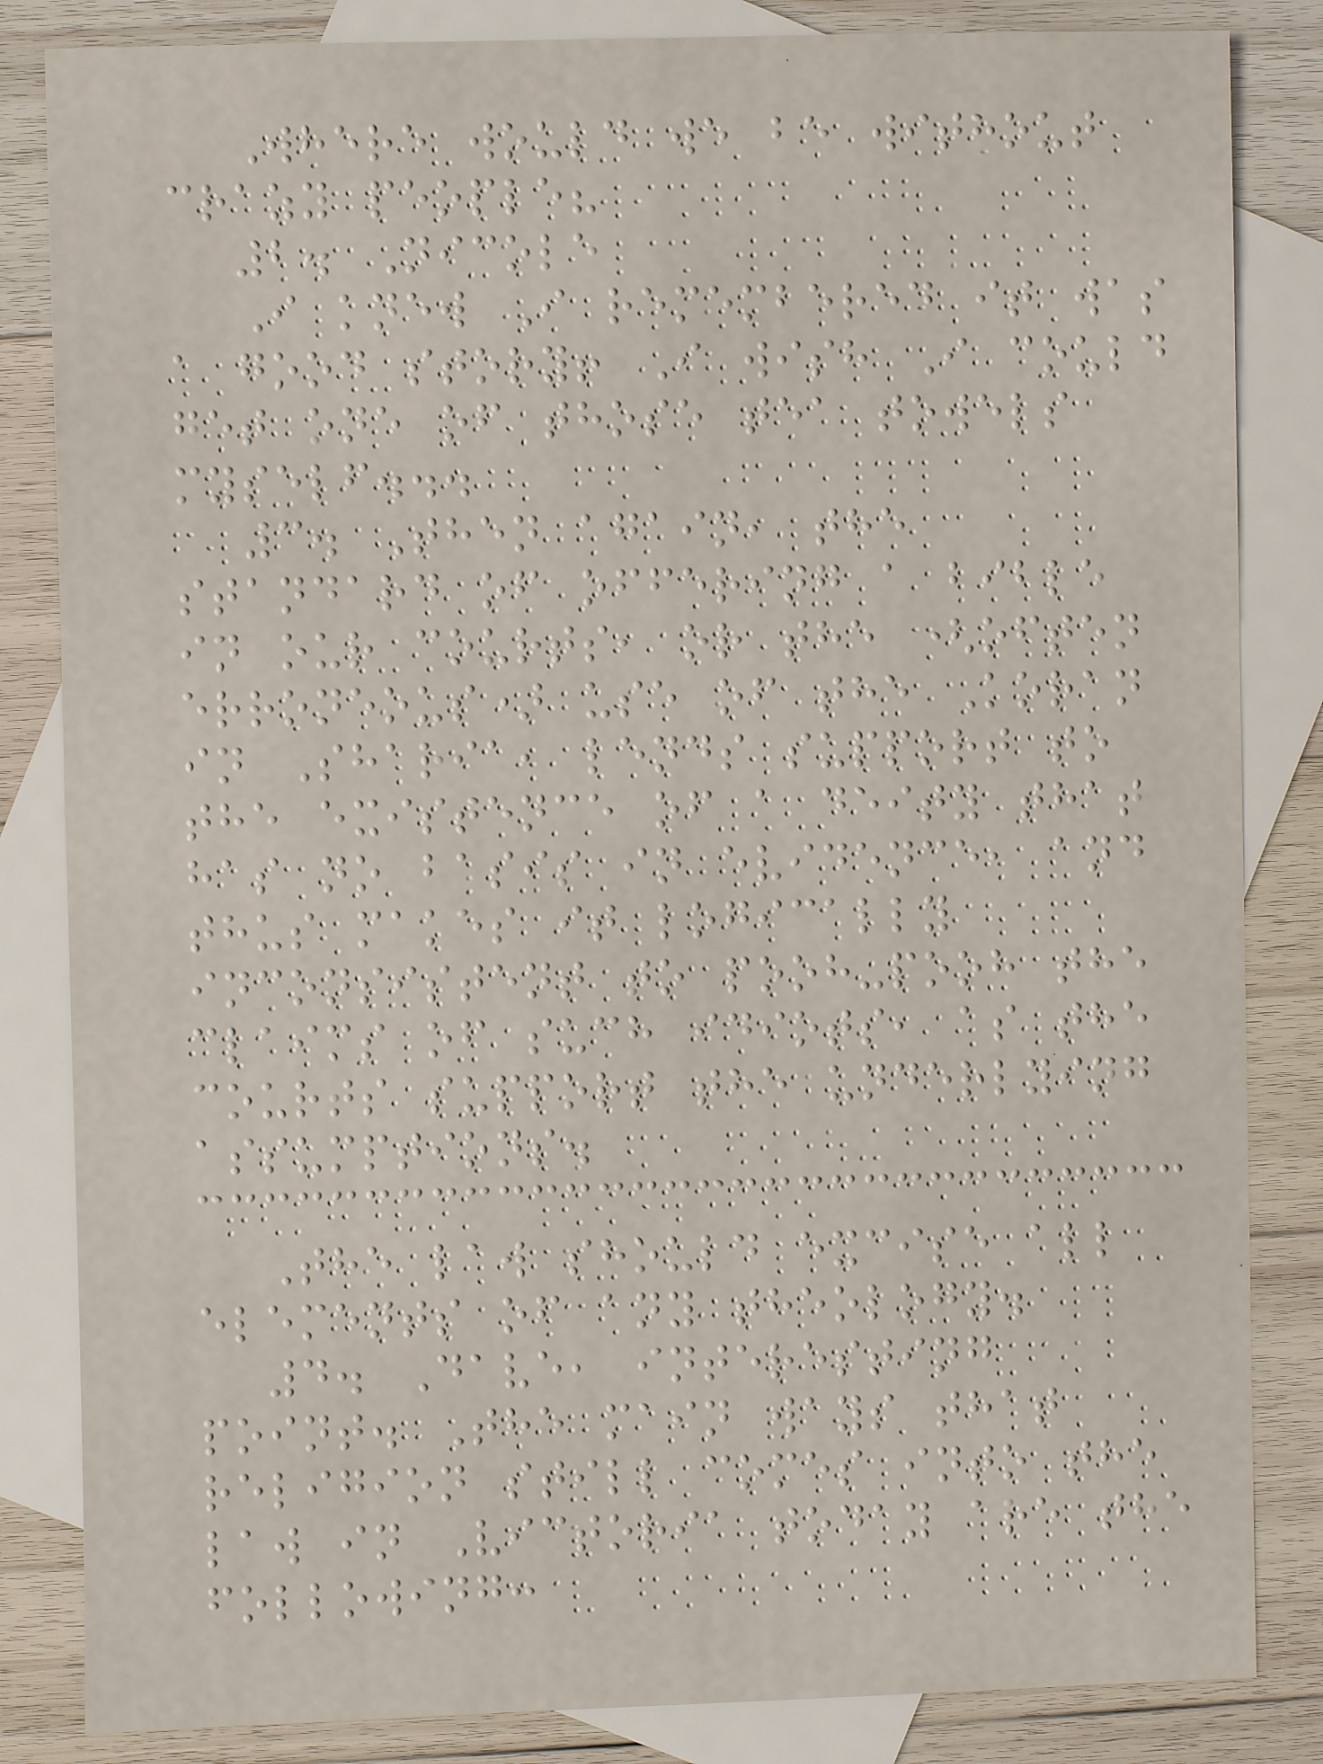Where would we be without
crazy people?
2. Nicole
I knew I remembered it was
a good story! I wish I could
get one of those tea towels
myself...
3. Then again, the
standard of offering a bible
in our courts, or the (often
erroneous) use of the Koran
in Sharia, lends support to
the existence of a deity that
has no basis in evidence, and
thus makes it logically
inconsistent to pooh-pooh the
claims of such idiots, as the
courts support the underlying
assumptions.
The law should excise all
elements of any theology.
4. Dave, interesting
point. The main ways that
religion still comes into the
law in Victoria today are the
following:
